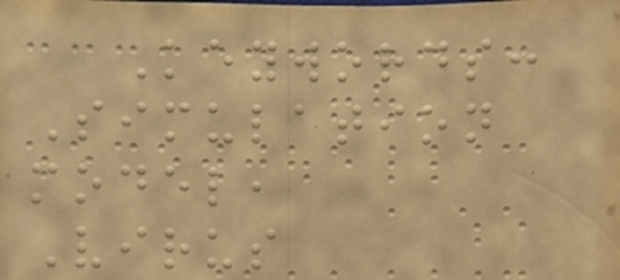Keywords:
Simulation
model,
Virus
